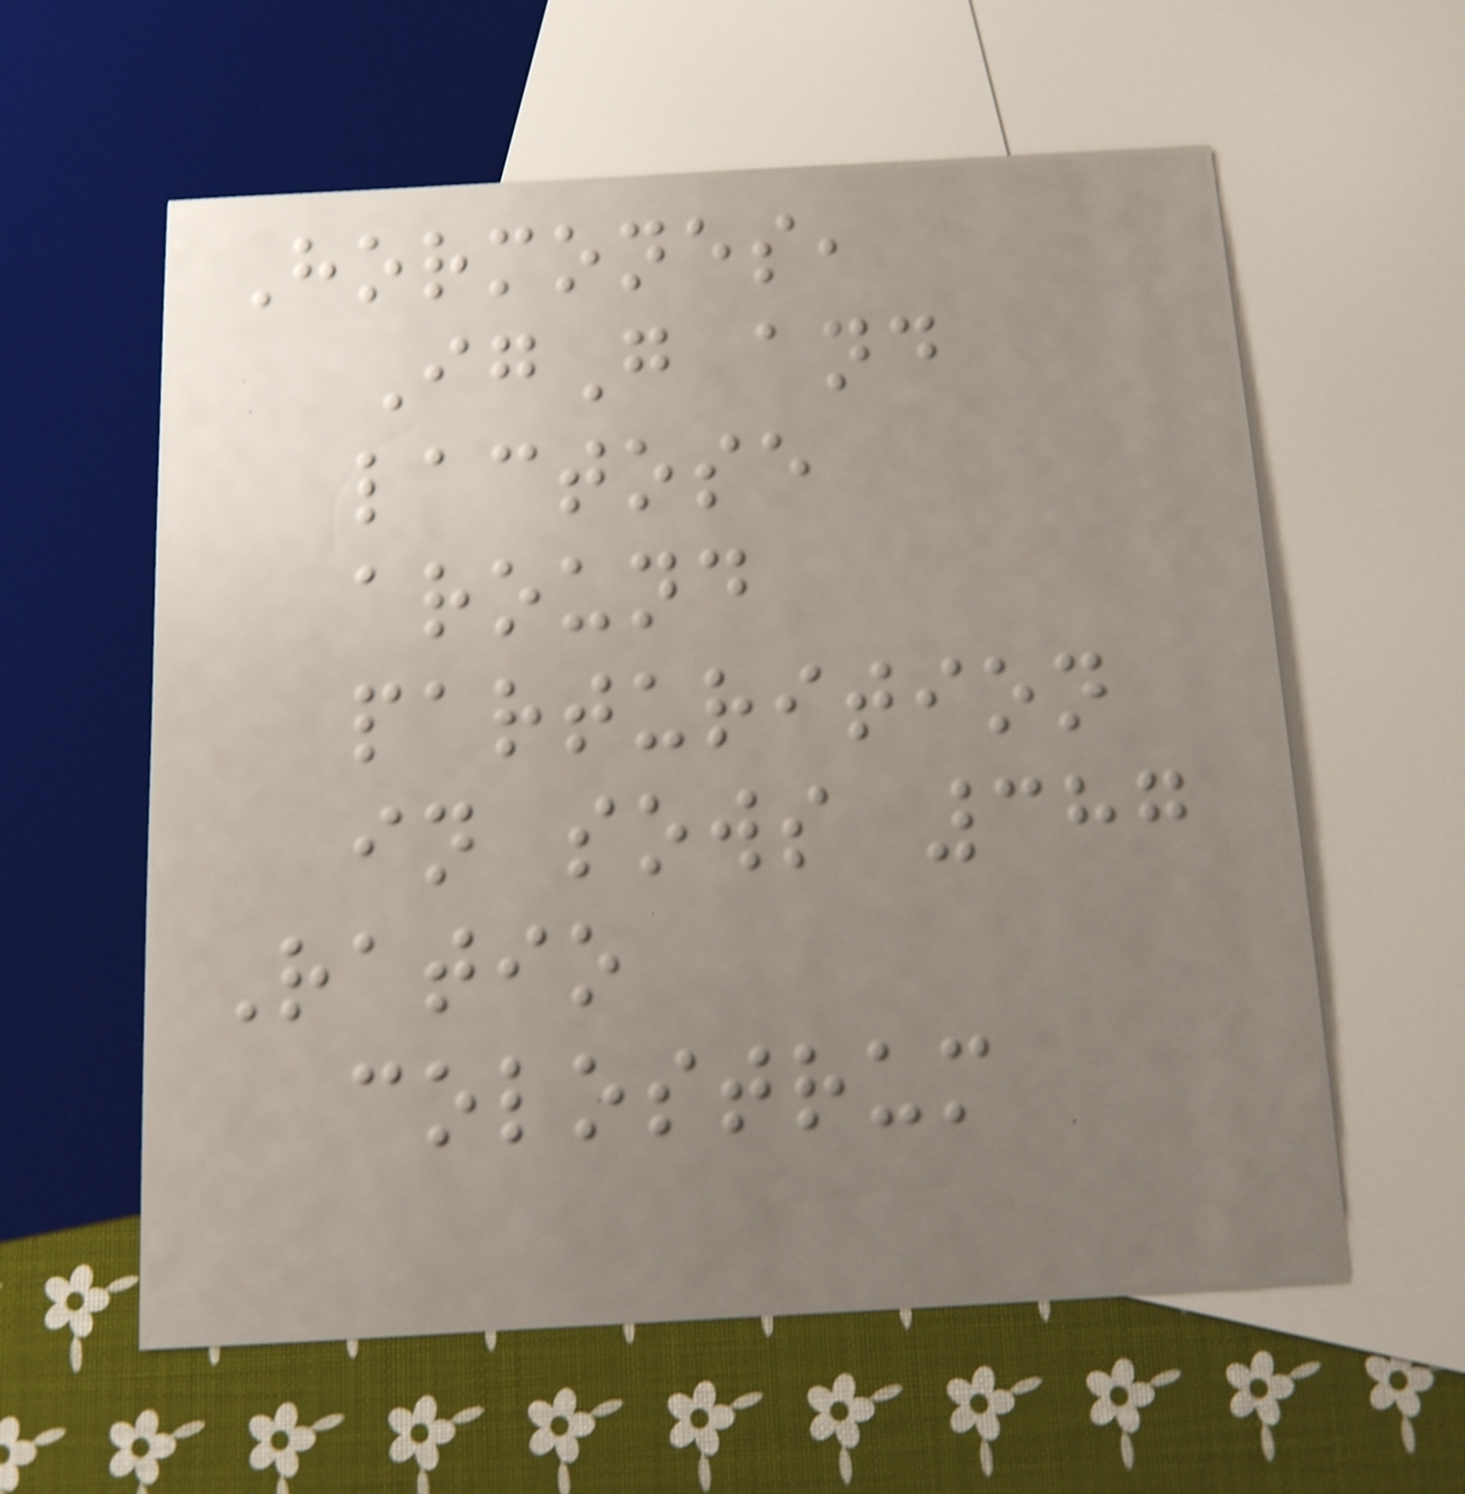Hormones,
IgG and
lactose
around
parturition
in sows 387
Ratio
colostrum
